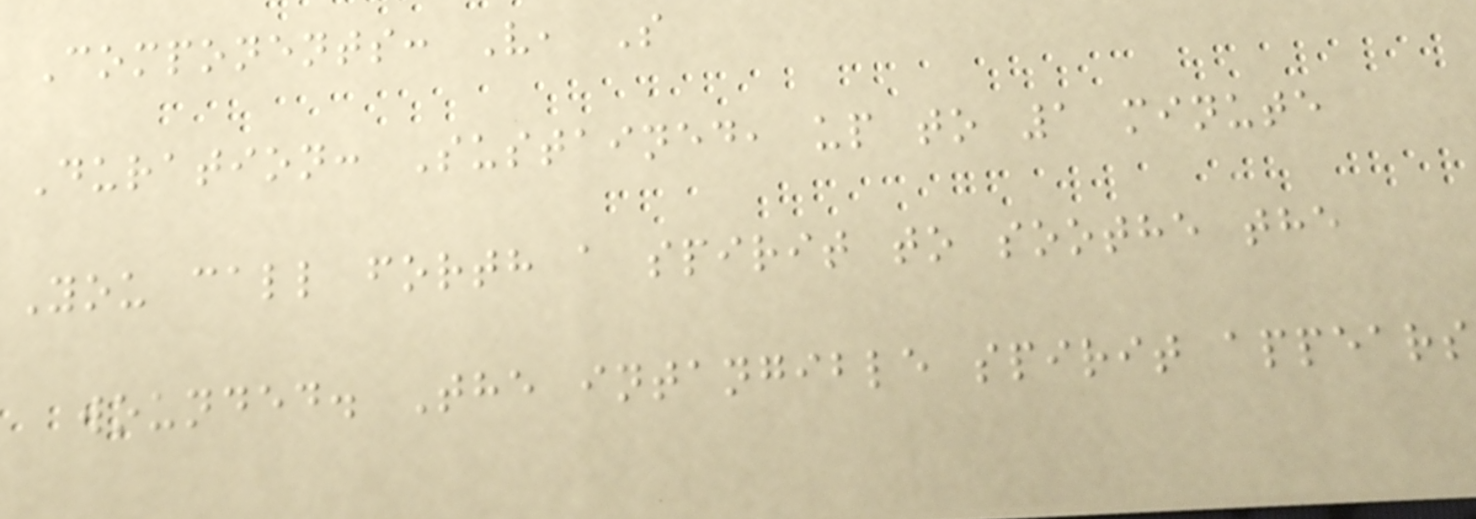Components: V, S
Duration: Sustained, up to 1 minute
You call forth a spirit to soothe the
wounded. The intangible spirit appears
